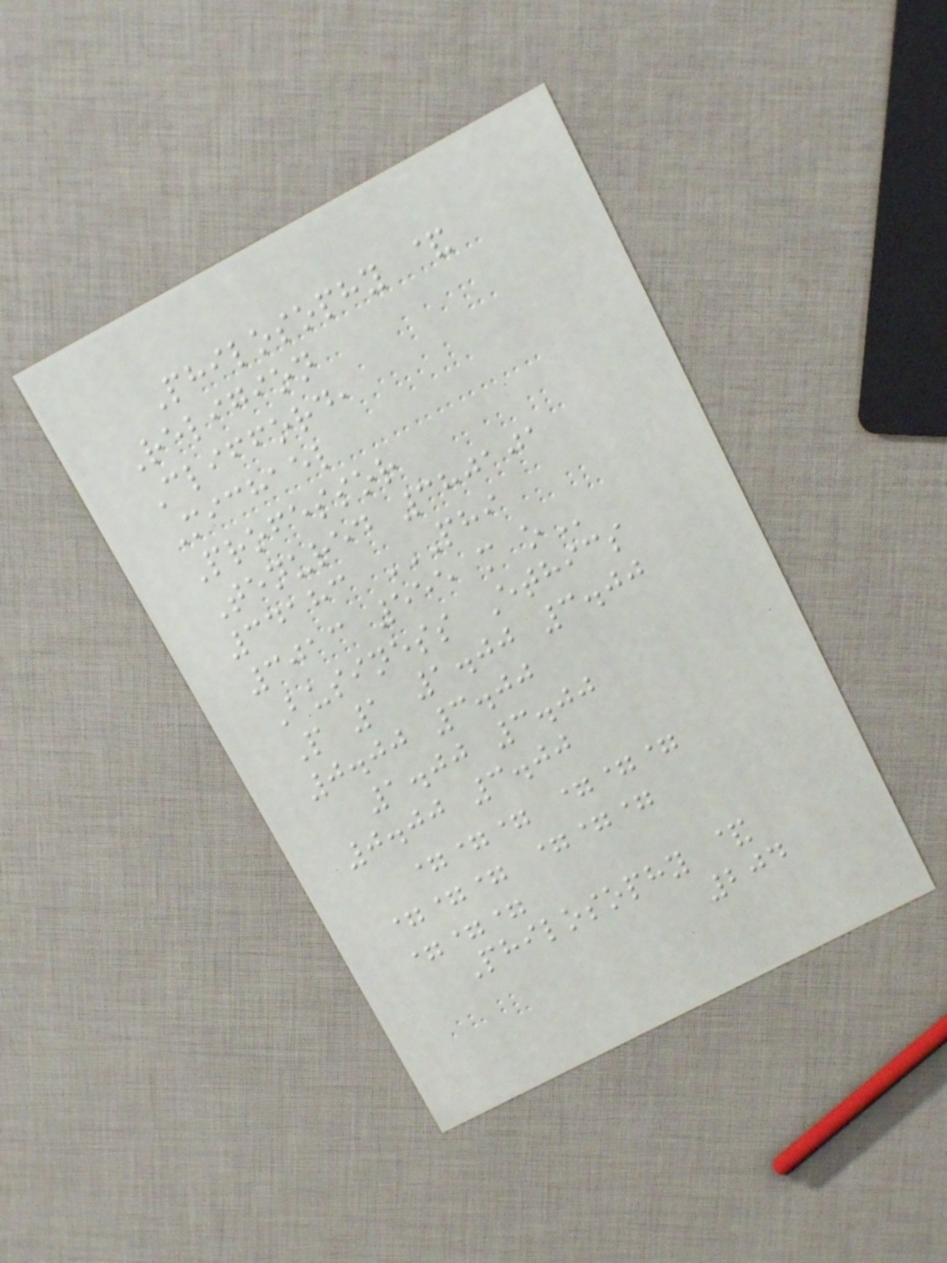Philosophy &
Religion
Clifford,
Michael
Professor
Tenured 380101
34183 PHI
3013 555 M O
Business Ethics
P 1 1.00 3.00
0.00 3.00
1.00 3.00
0.00 3.00
=== ===
=== ===
===
Philosophy &
204
